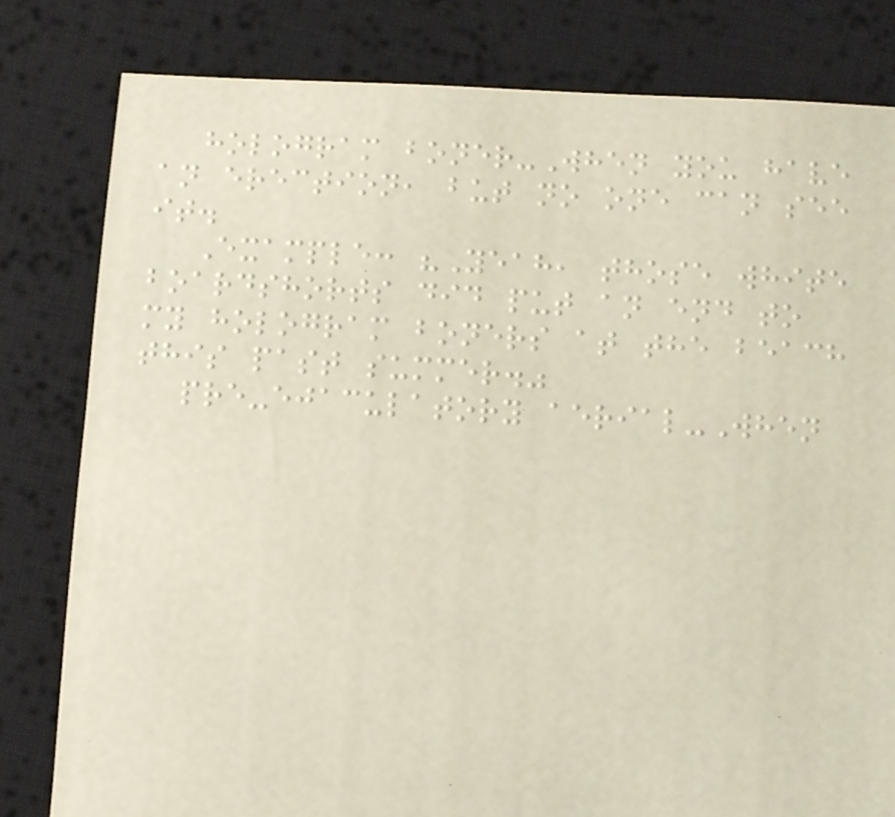hologram boner-When you have
an erection, but no one can see
it.
Example: "Yeah, those white
boardshorts did put an end to
my hologram boners at the beach
this past summer."
pre-ejaculatory aerial-When
